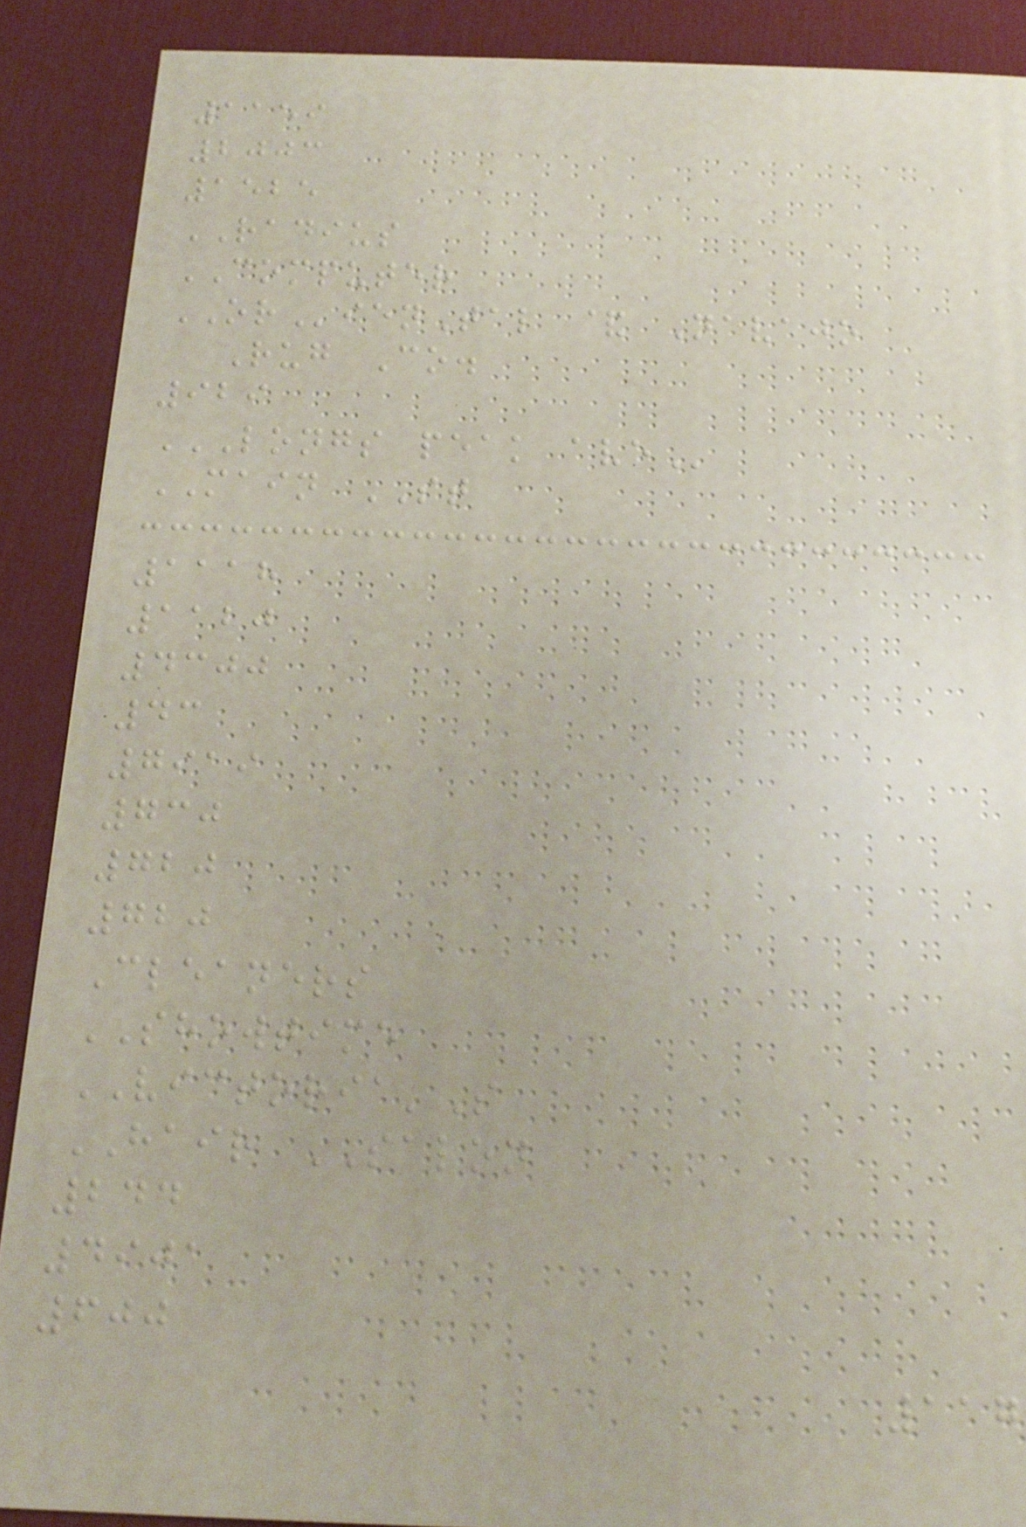1159
2003
1525
RADIUS
COMPUTER
ORienTal & Navajo
Rug Co.
929
LONGS PEAK AVE
MAIN ST
1118
1120
4300
43
7919
730
720
720
Cleaners
SHOWTIME
VICTORIA'S
HAIR SALON
244
4901
600
117
